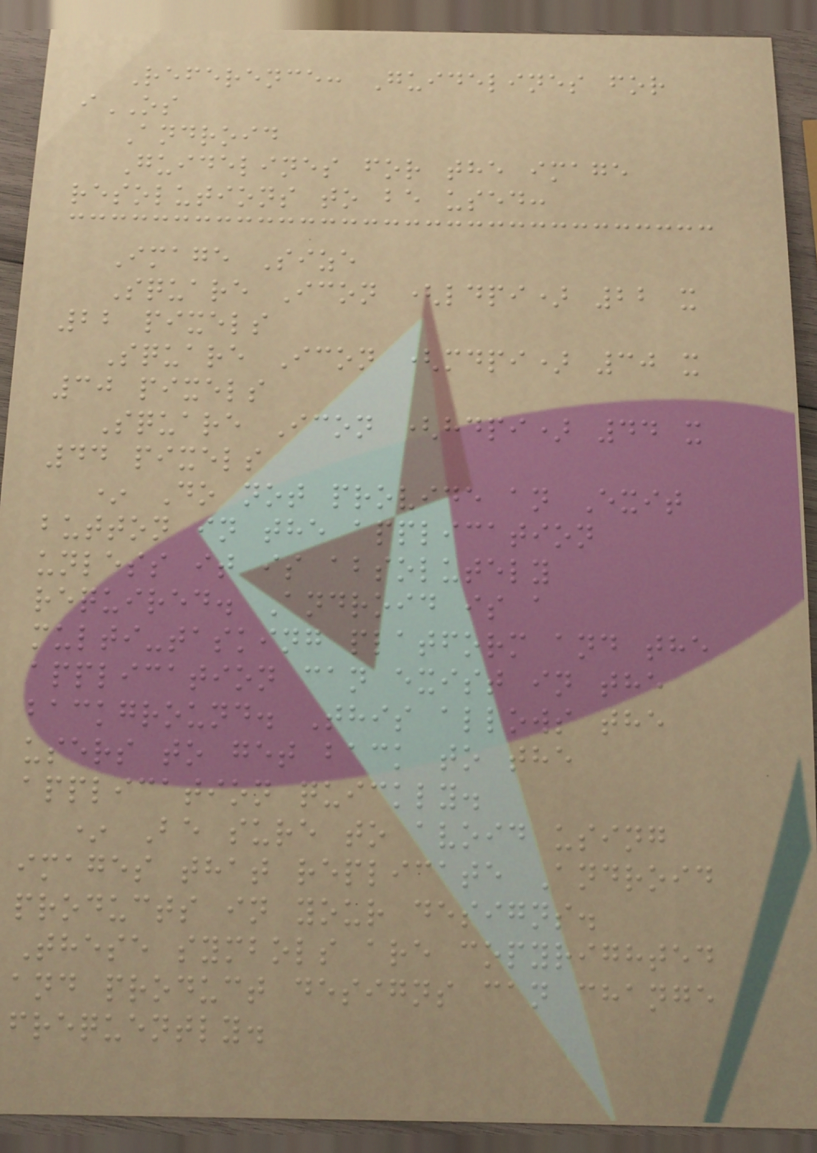Reference: Guidelines for
iOS
Android
Guidelines for the image
resolutions to be used:
Image Size
Square Icon (ldpi) 22 x
22 pixels
Square Icon (mdpi) 30 x
30 pixels
Square Icon (hdpi) 44 x
44 pixels
* Do not provide an Exit
button in the application
unless it is absolutely
required. Android is a
multi-tasking platform and the
application can exist in the
background. This allows the
users to get back to the
application quickly.
* Be sure to avoid using
images that replicate Android
products in your designs.
These symbols are copyrighted
and product designs can change
frequently.
